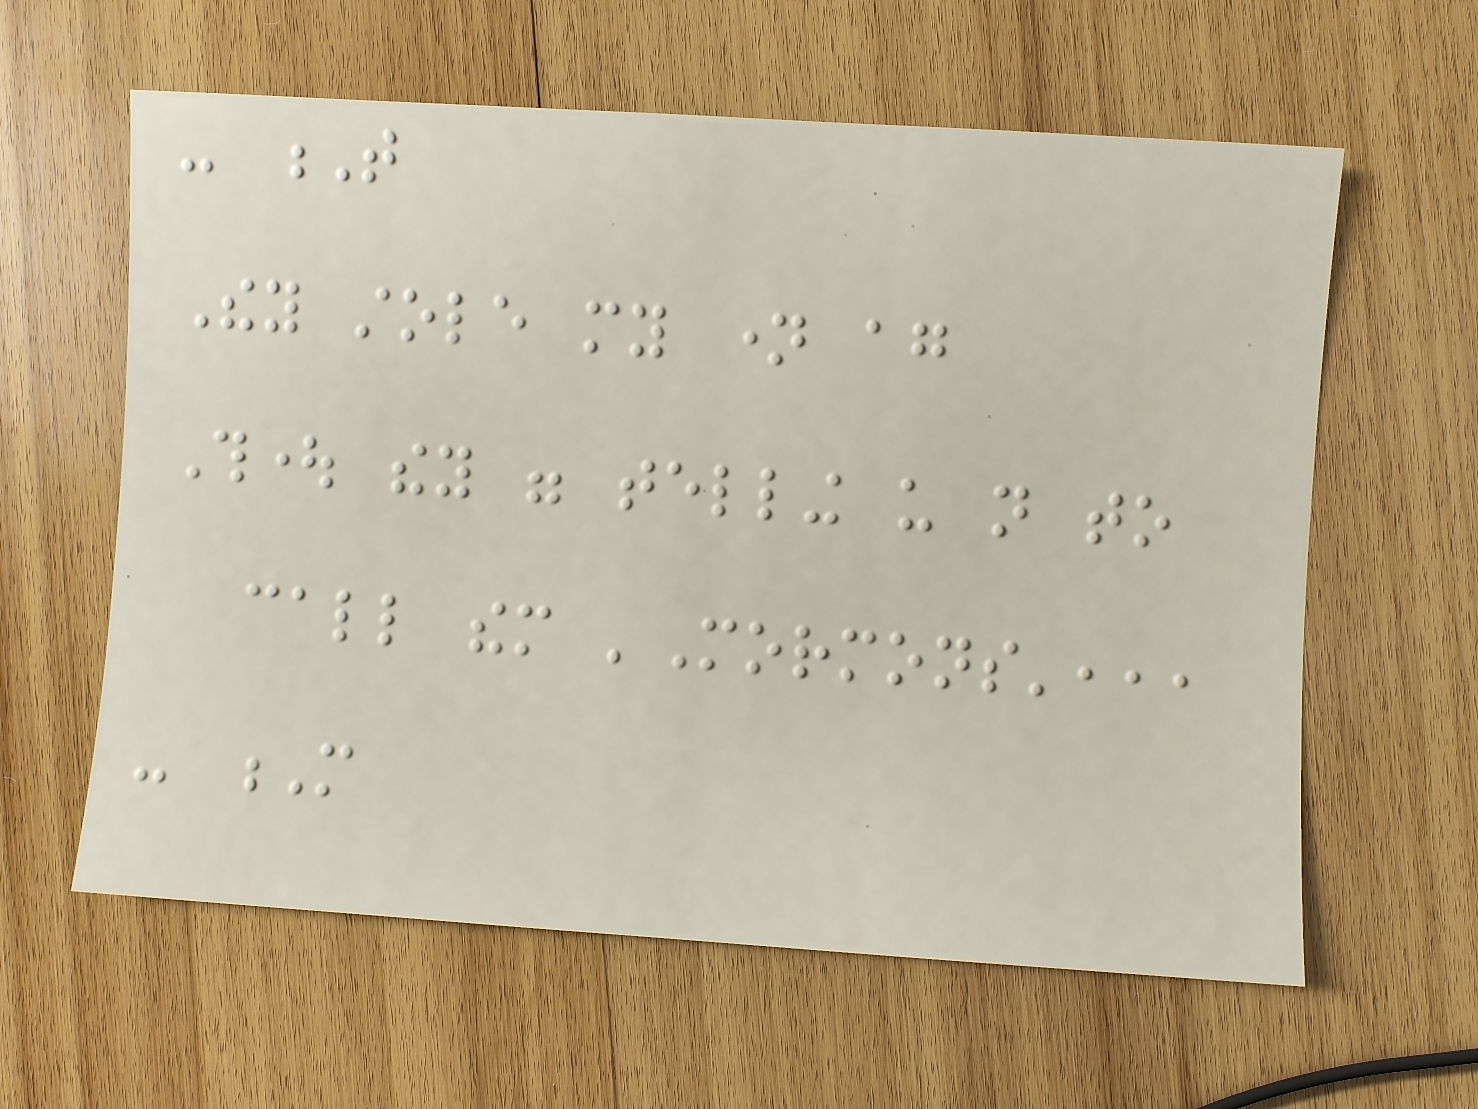- T
They stole my name again
Thought they were telling us not to
call them 'Mormons',,,
- M
